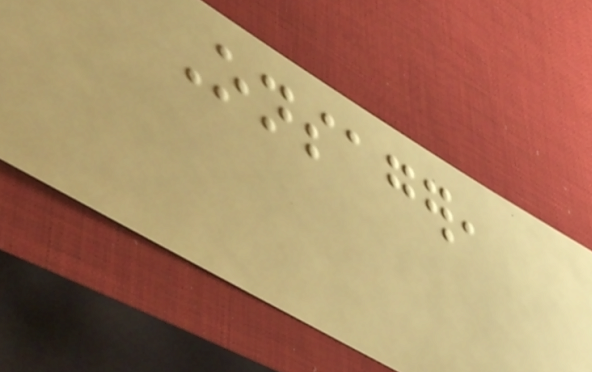Onsager,
